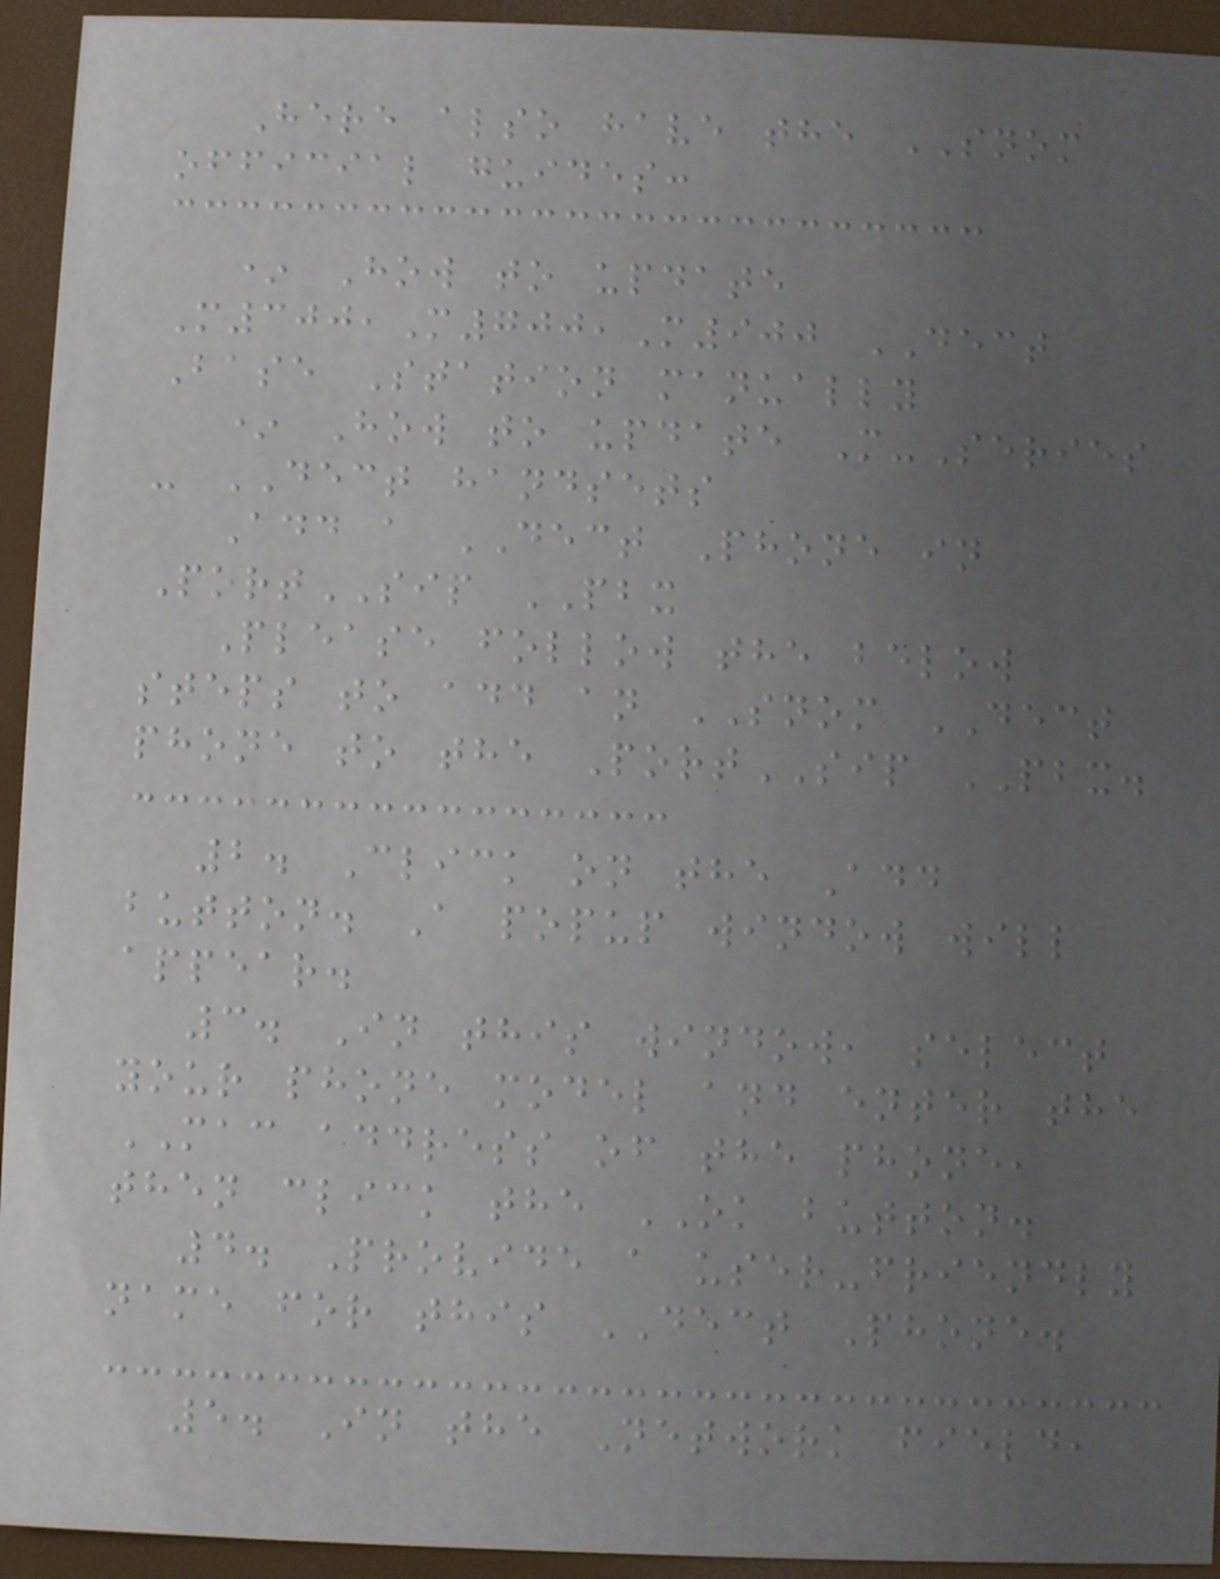Here also have the SNOM
official guides:
* How to update
M300,M700,M900 DECT
Base Station manually
* How to update M-Series
- DECT handsets
Add a DECT Phone in
PortSIP PBX
Please follow the below
steps to add an SNOM DECT
phone to the PortSIP PBX.
2. Click on the Add
button. A popup window will
appear.
3. In this window, select
your phone model and enter the
MAC address of the phone,
then click the OK button.
4. Provide a user-friendly
name for this DECT Phone.
5. In the Network field,
